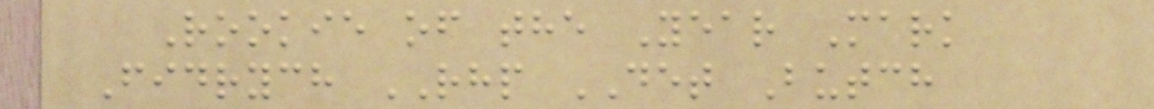Rookie of the Year Mark
Fidrych RHP DET Butch
